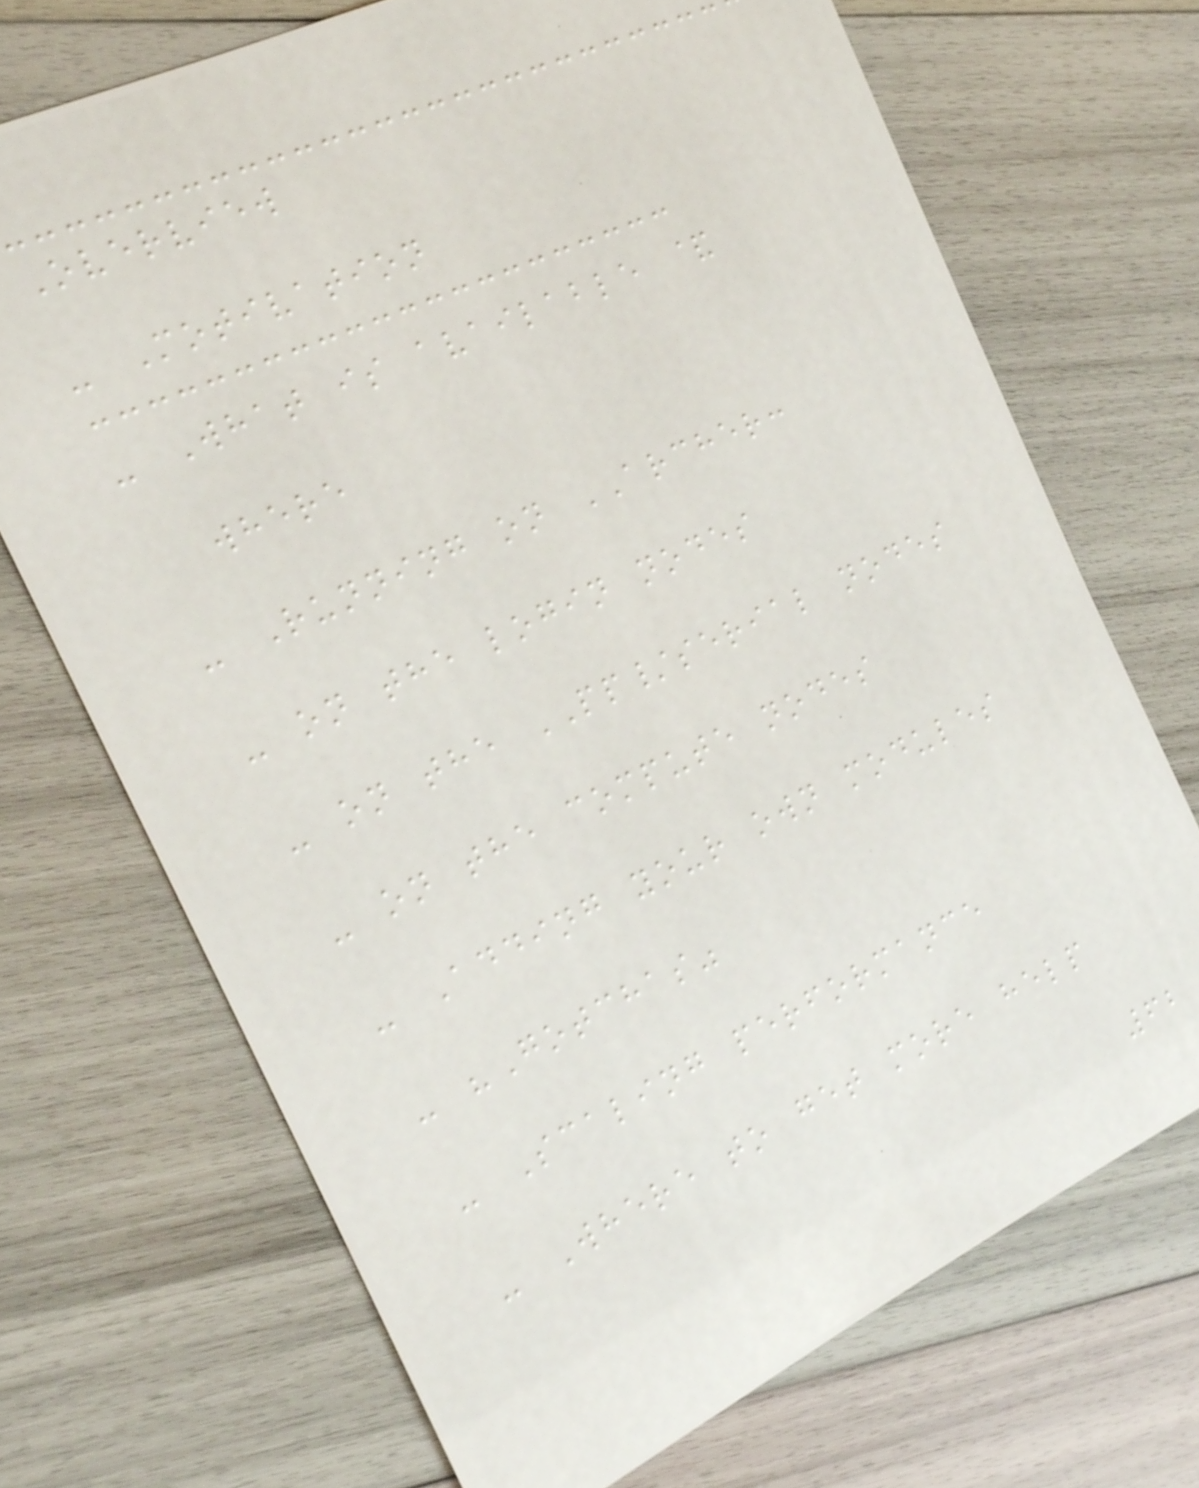Overview
- Motivation
- What is available &
where
- Running on ARCHER:
- on the login nodes
- on the PP/serial nodes
- on the compute nodes
- Adding your own modules
- "Gotchas"
- Scaling performance
- Where to get more help
62
